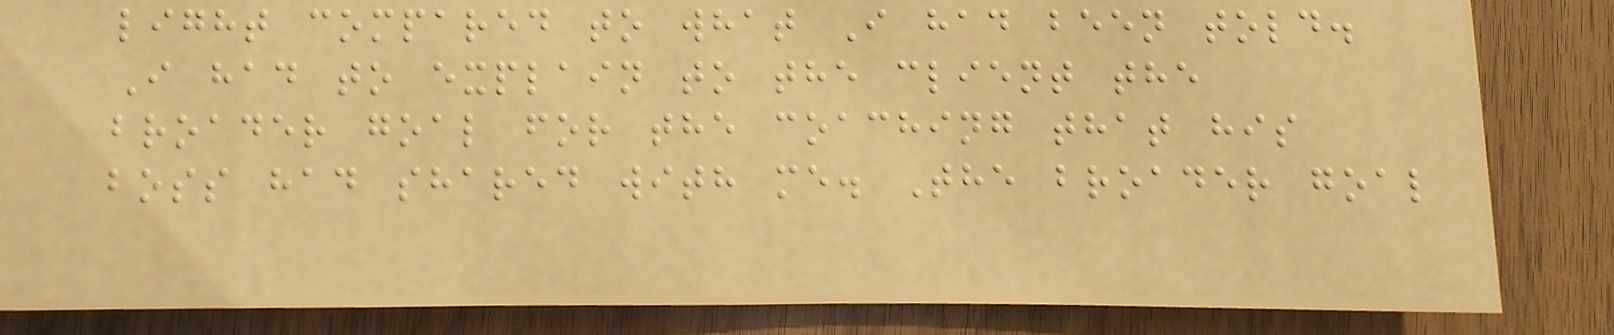light compared to what I had been told.
I had to explain to the client the
broader goal for the coaching that his
boss had shared with me. The broader goal
